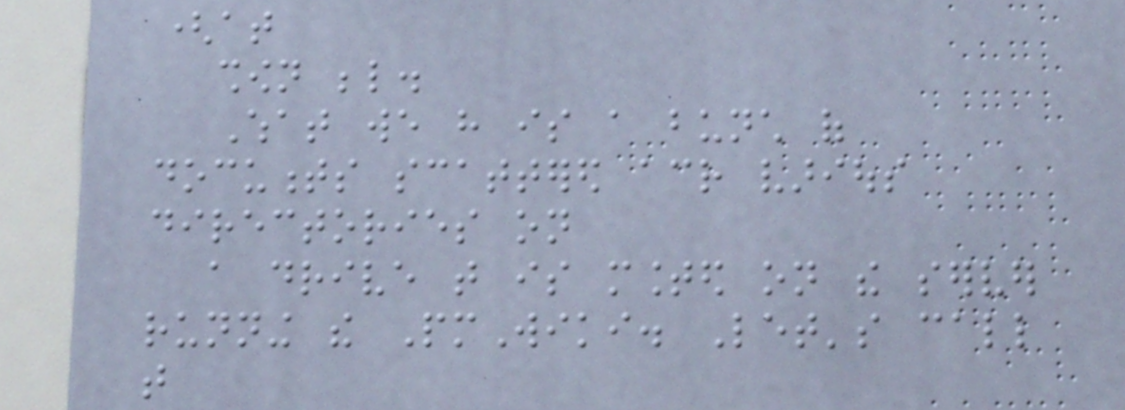(at
shown below.
What we have is a bunch of
documents scattered across various
directories on
a drive that is mounted on the server
running the PmWiki. Let's call
that
